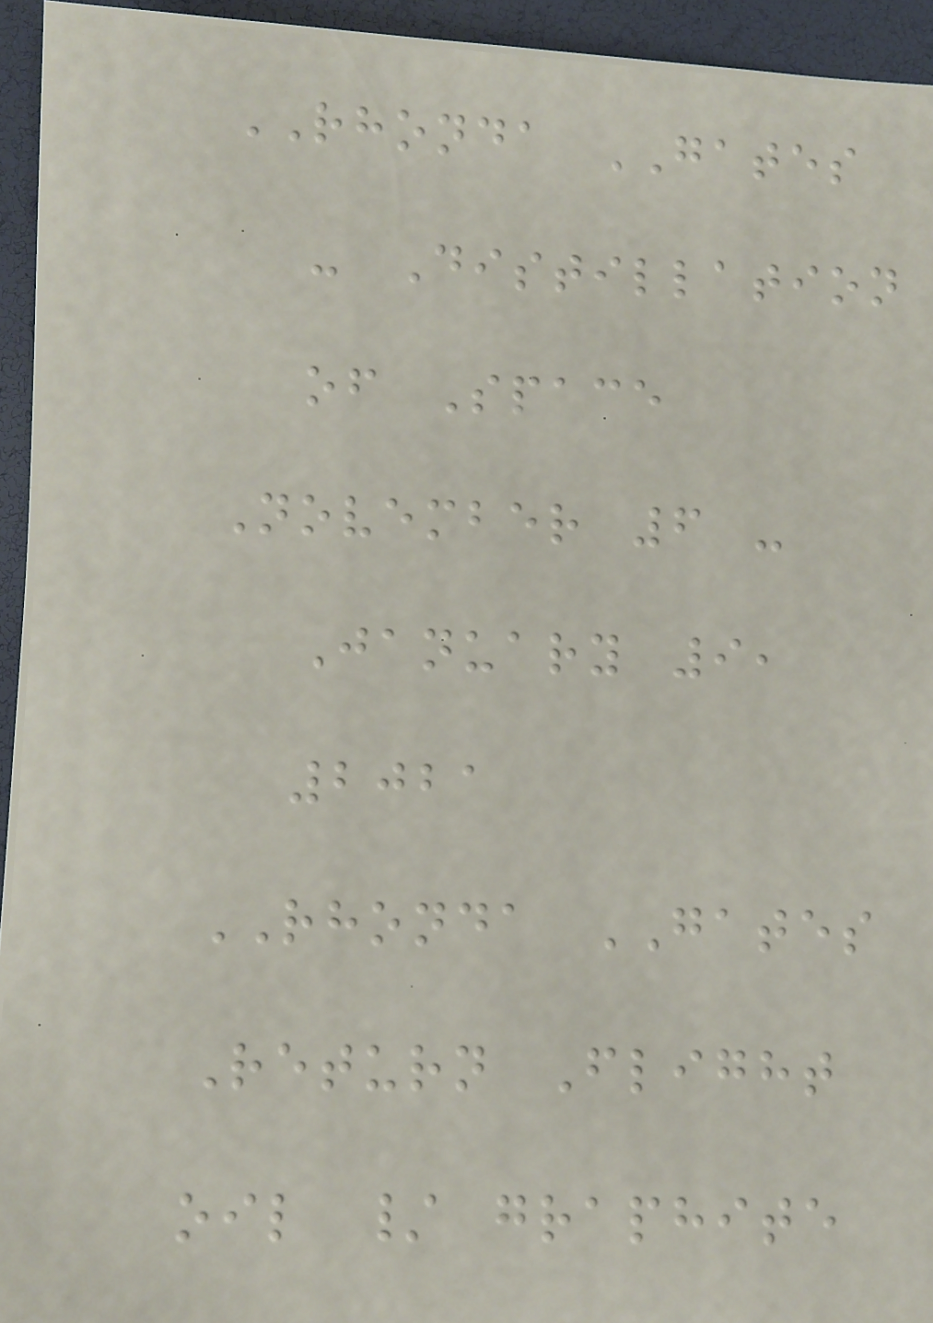RHONDA GATES
- Distillation
of Space
November 6 -
January 9,
2021
RHONDA GATES
Return Flight
oil / graphite
